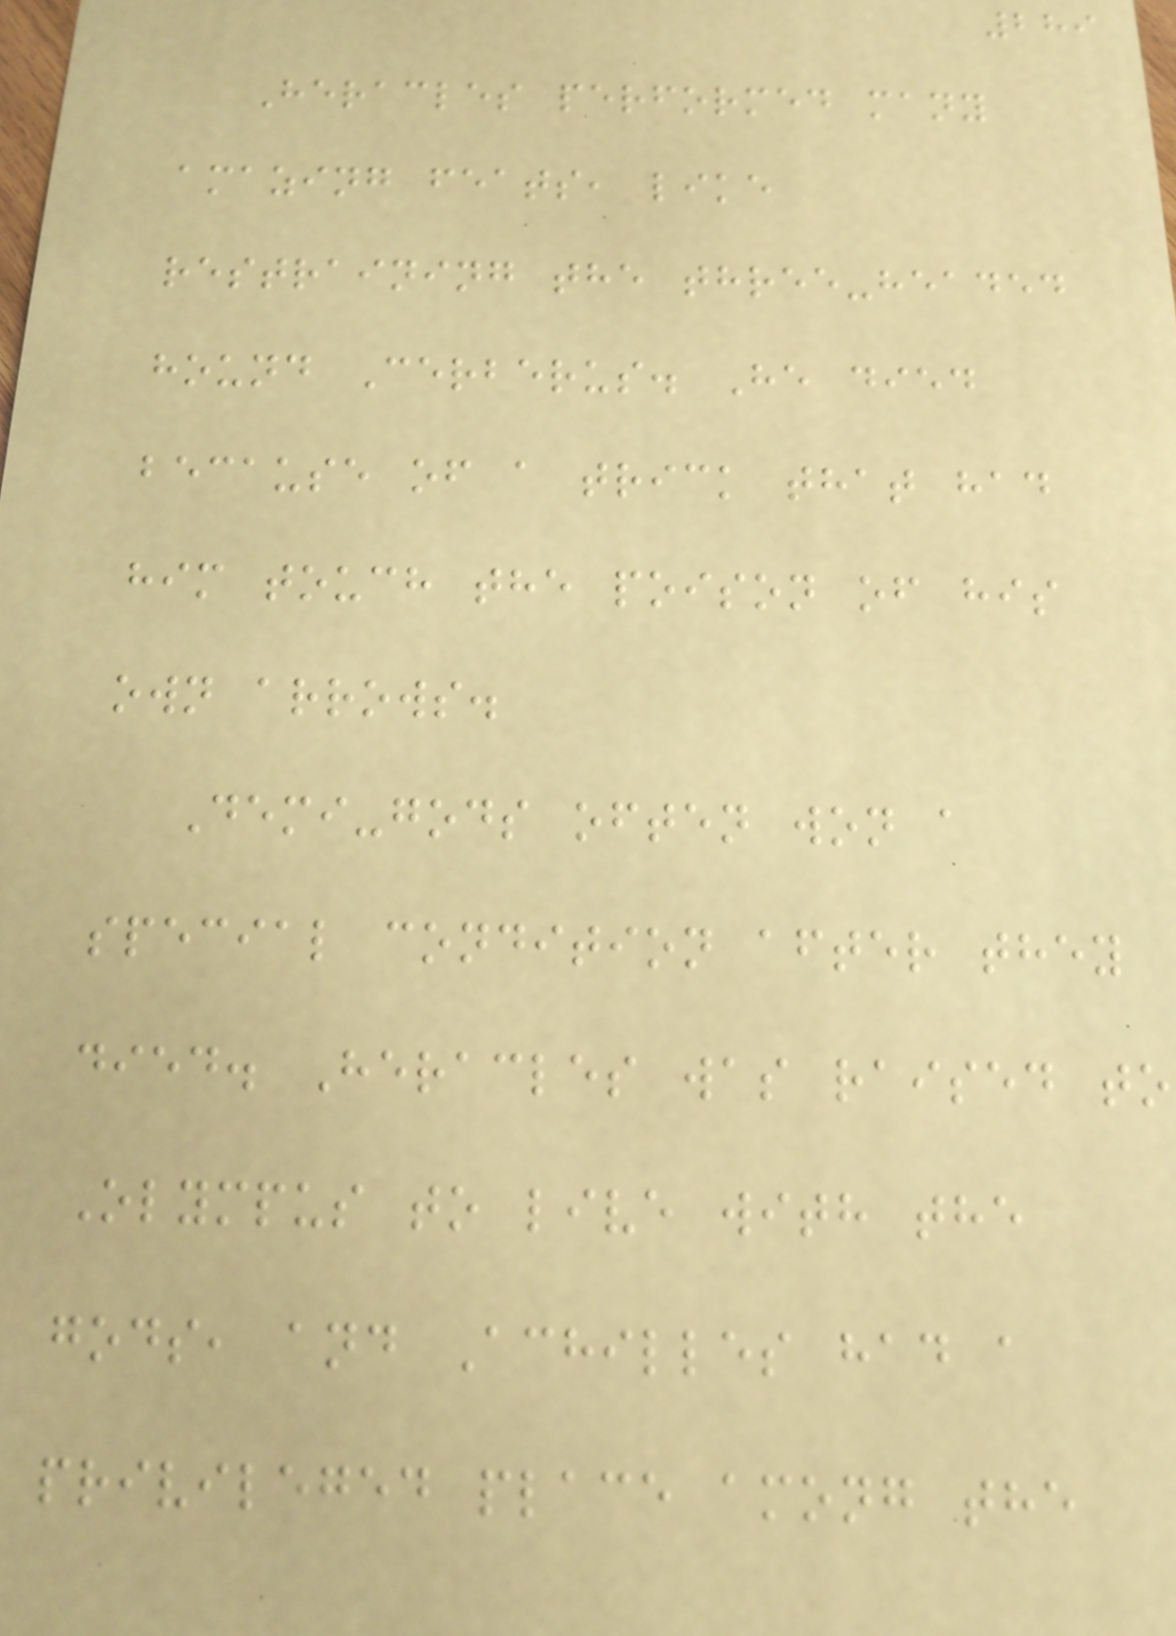289
Heracles performed many
amazing feats, like
restraining the three-headed
hound Cerberus. He died
because of a trick that had
him touch the poison of his
own arrows.
Demi-gods often won a
special condition after they
died. Heracles was raised to
Olympus to live with the
gods, and Achilles had a
privileged place among the
